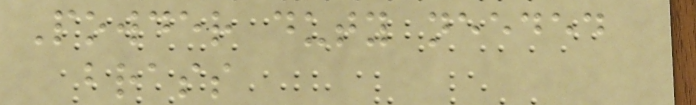Powder duty needed
brass
